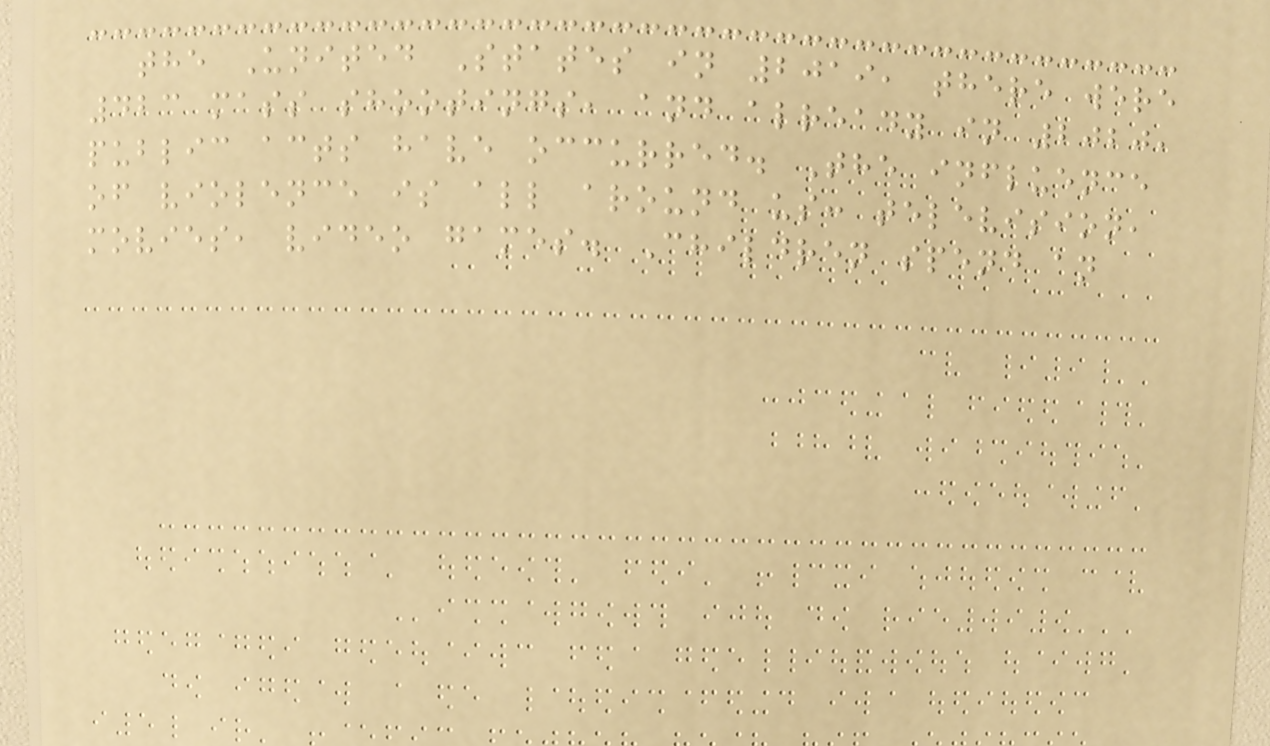the United States in 2019, there were
423 mass shootings, and already in 2020,
public acts have occurred. The influence
of violence is all around us: television,
movies, video games. Children spend an
